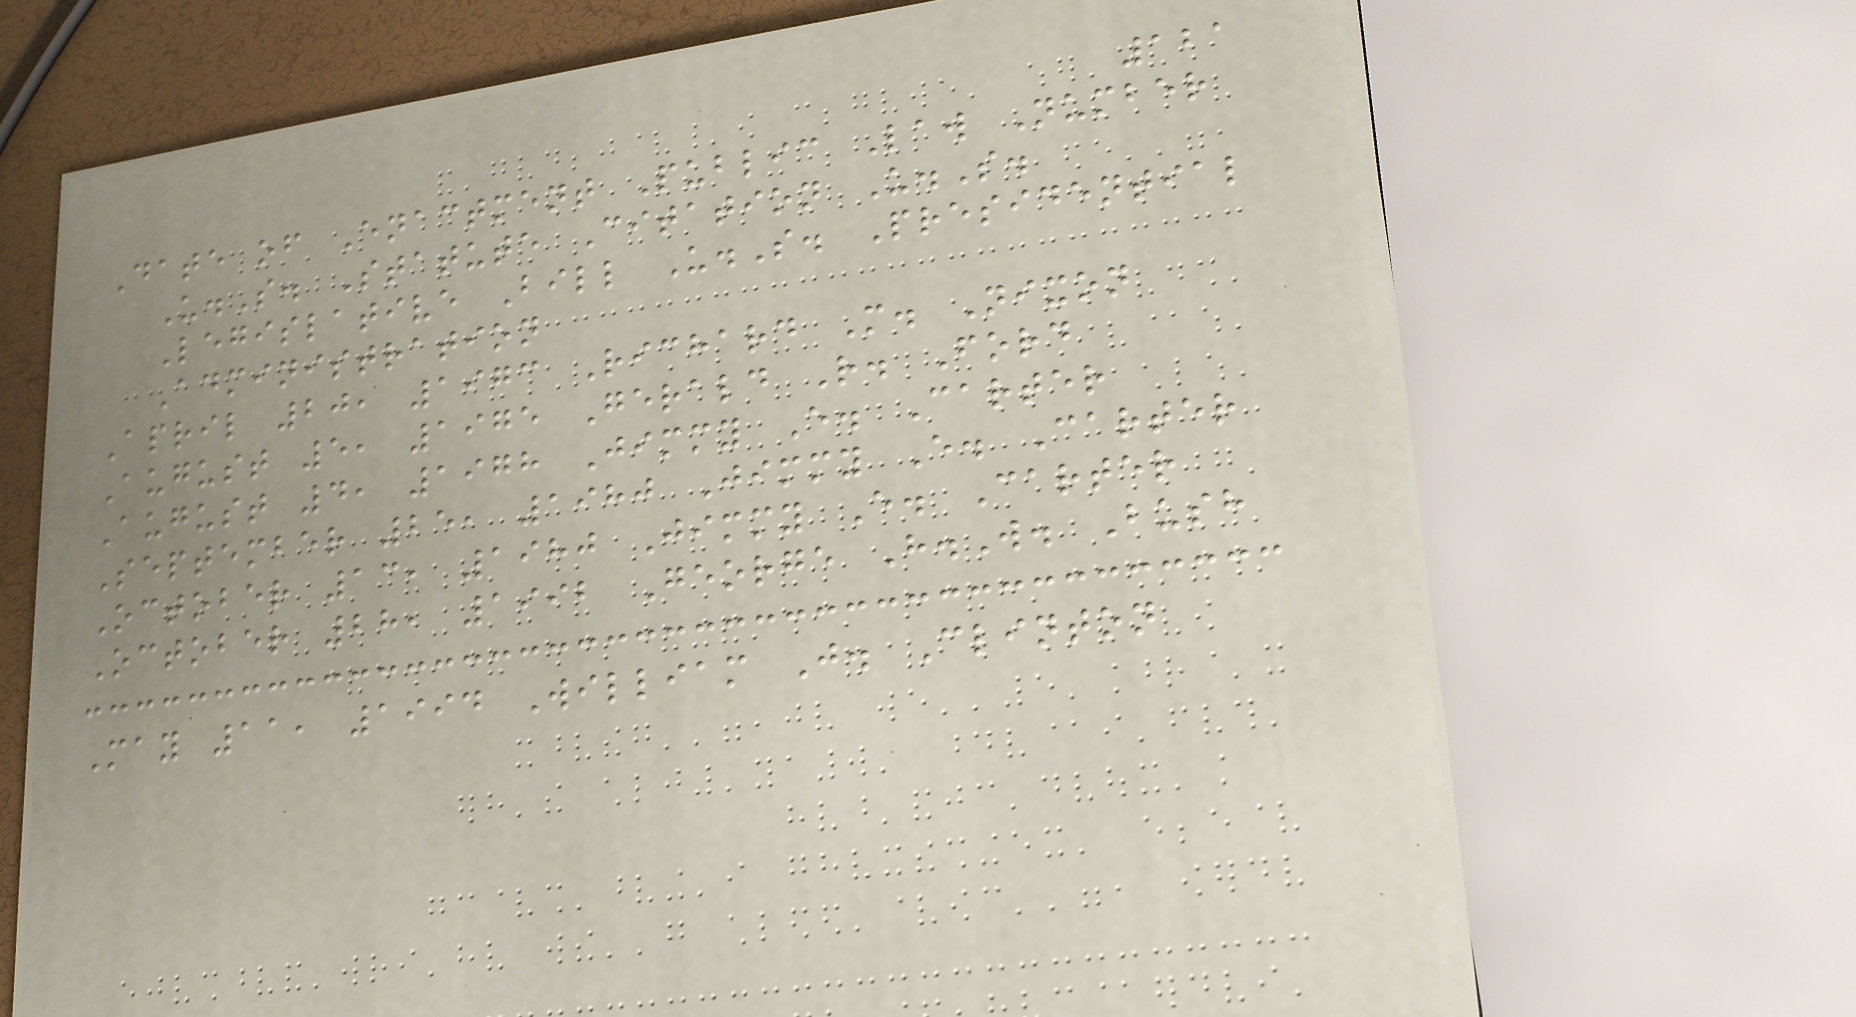121
Date of Enactment Public Law Number
U.S. Statute Citation U.S.
Legislative Bill U.S. Presidential
Administration
April 20, 1973 Richard M. Nixon
August 5, 1975 Gerald R. Ford
August 4, 1978 Jimmy E. Carter
September 25, 1980 Jimmy E. Carter
October 13, 1980 Jimmy E. Carter
October 28, 1992 George H.W. Bush
May 11, 1994 William J. Clinton
